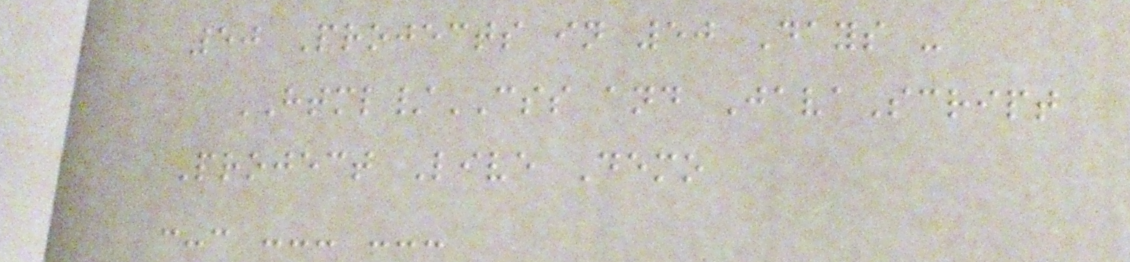50 Projects in 50 Days -
HTML/CSS and JavaScript
Project Live Demo
:-: --- ---
